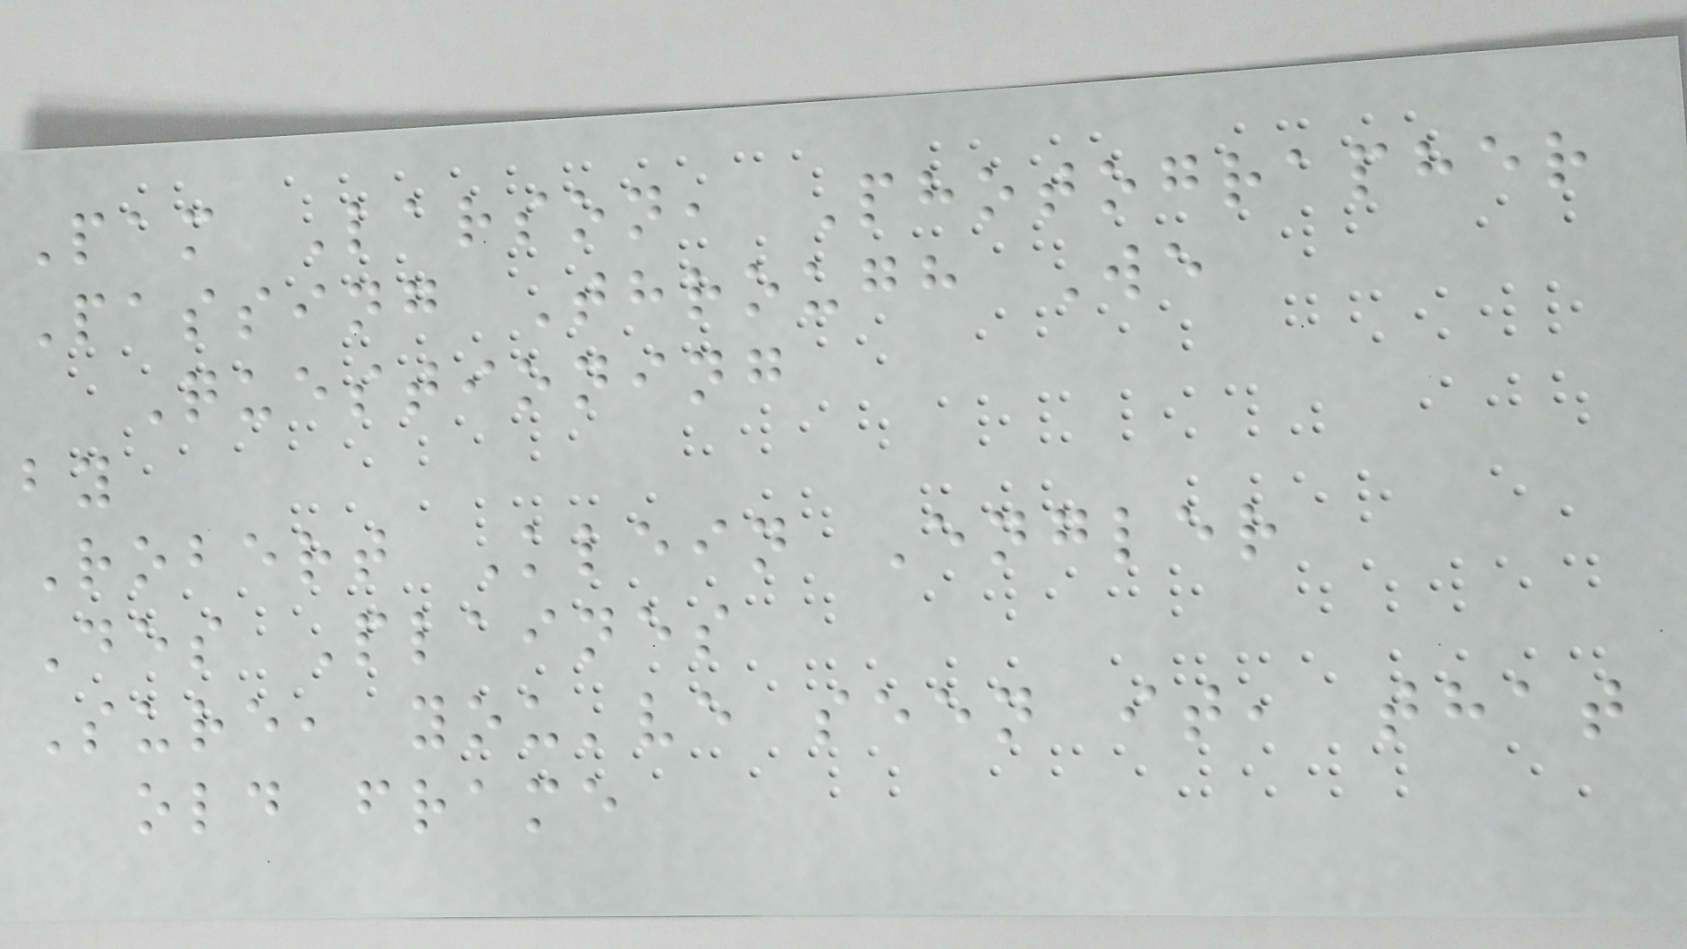Pam Larson, Photographer
Passing Through We
Questioning
by
Robert Klein Engler
Des Plaines
Sure, you've seen it, that
old frame
